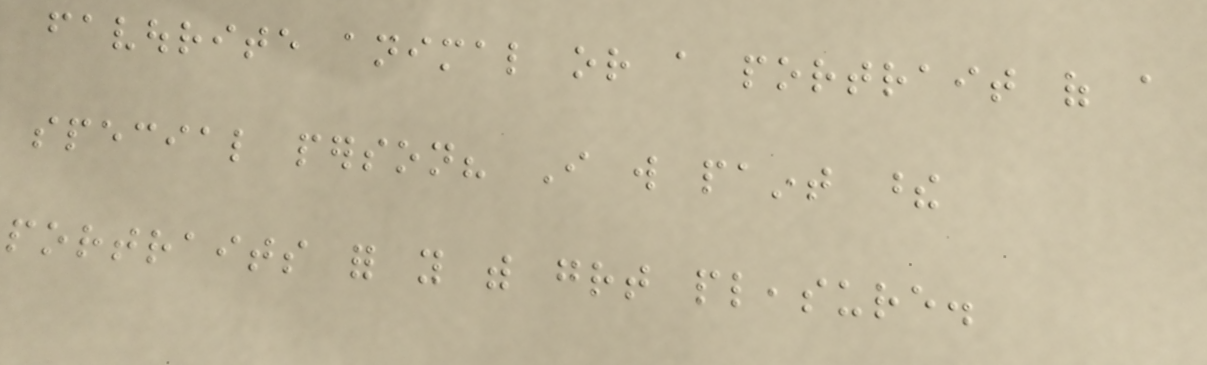favourite animal or a portrait of a
special person? I will paint these
portraits for you with great pleasure.
